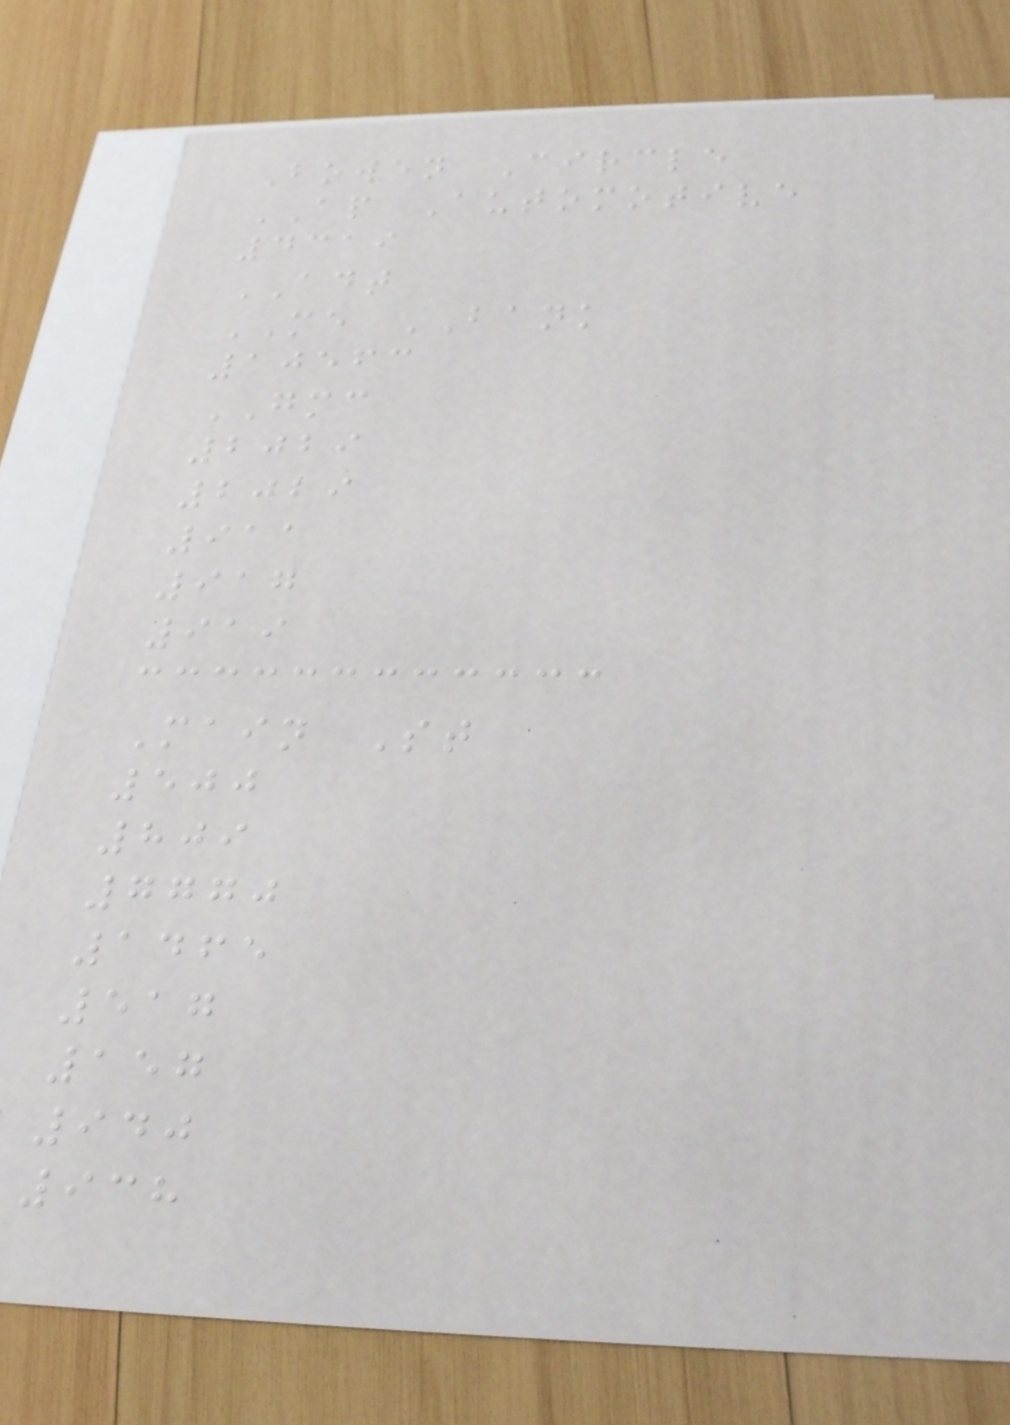Bowen Circle
AP Automotive
4319
ADT
ME BANK
10563
GMC
2029
2029
911
917
919
Main St
500
809
7770
1465
517
157
940
938
